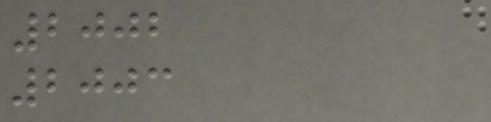2002
2003
